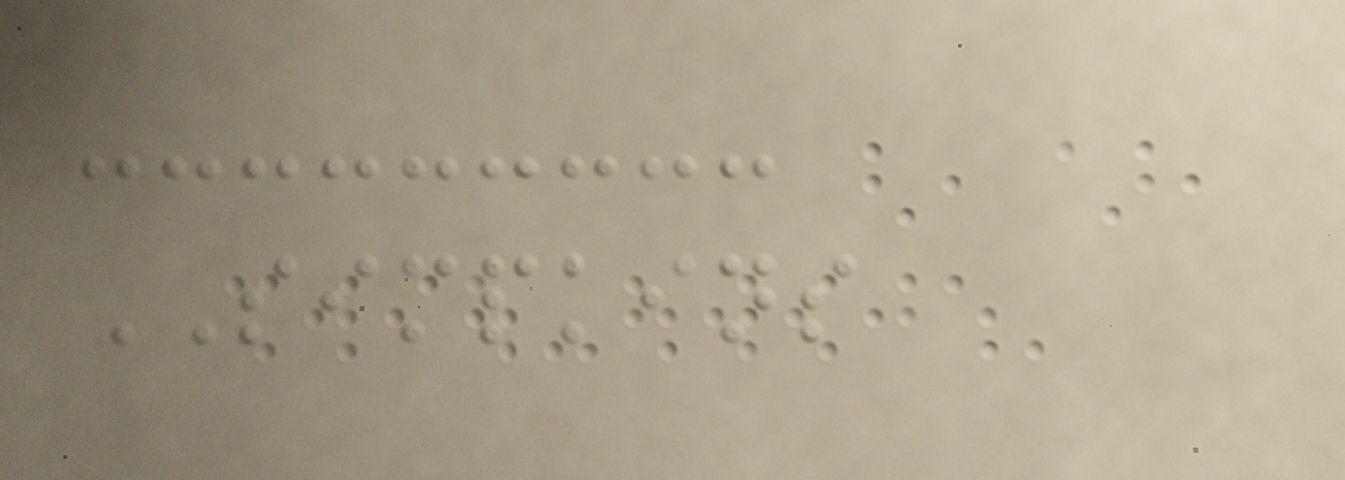SIMPKINS
